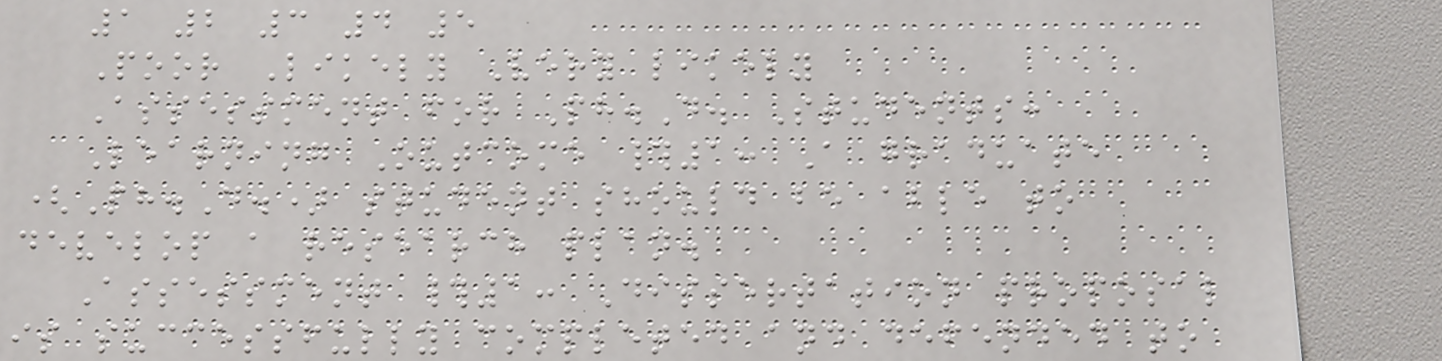1 2 3 4 5
Poor Likely Very likely
Assessment for Ph.D. Students:
Learning Outcome #1: A graduate
(Ph.D.) student should be able to
develop a research plan.
Assessment #1: Dissertation proposal
is successfully completed and defended to
